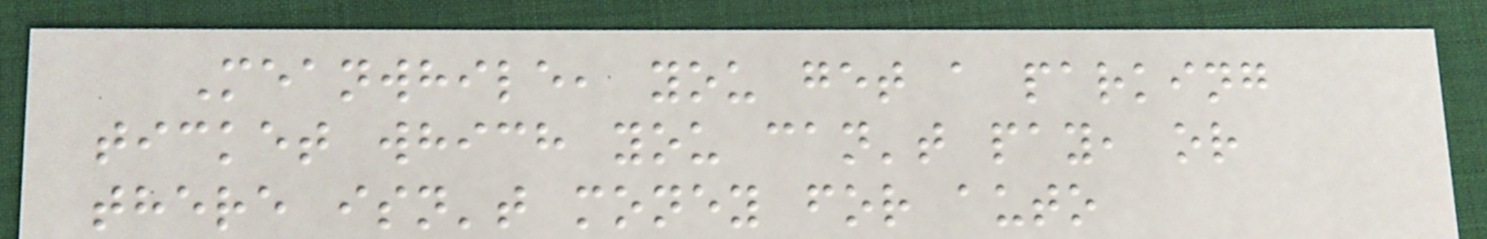Meanwhile, you get a parking
ticket which you can't pay, or
there isn't money for auto
